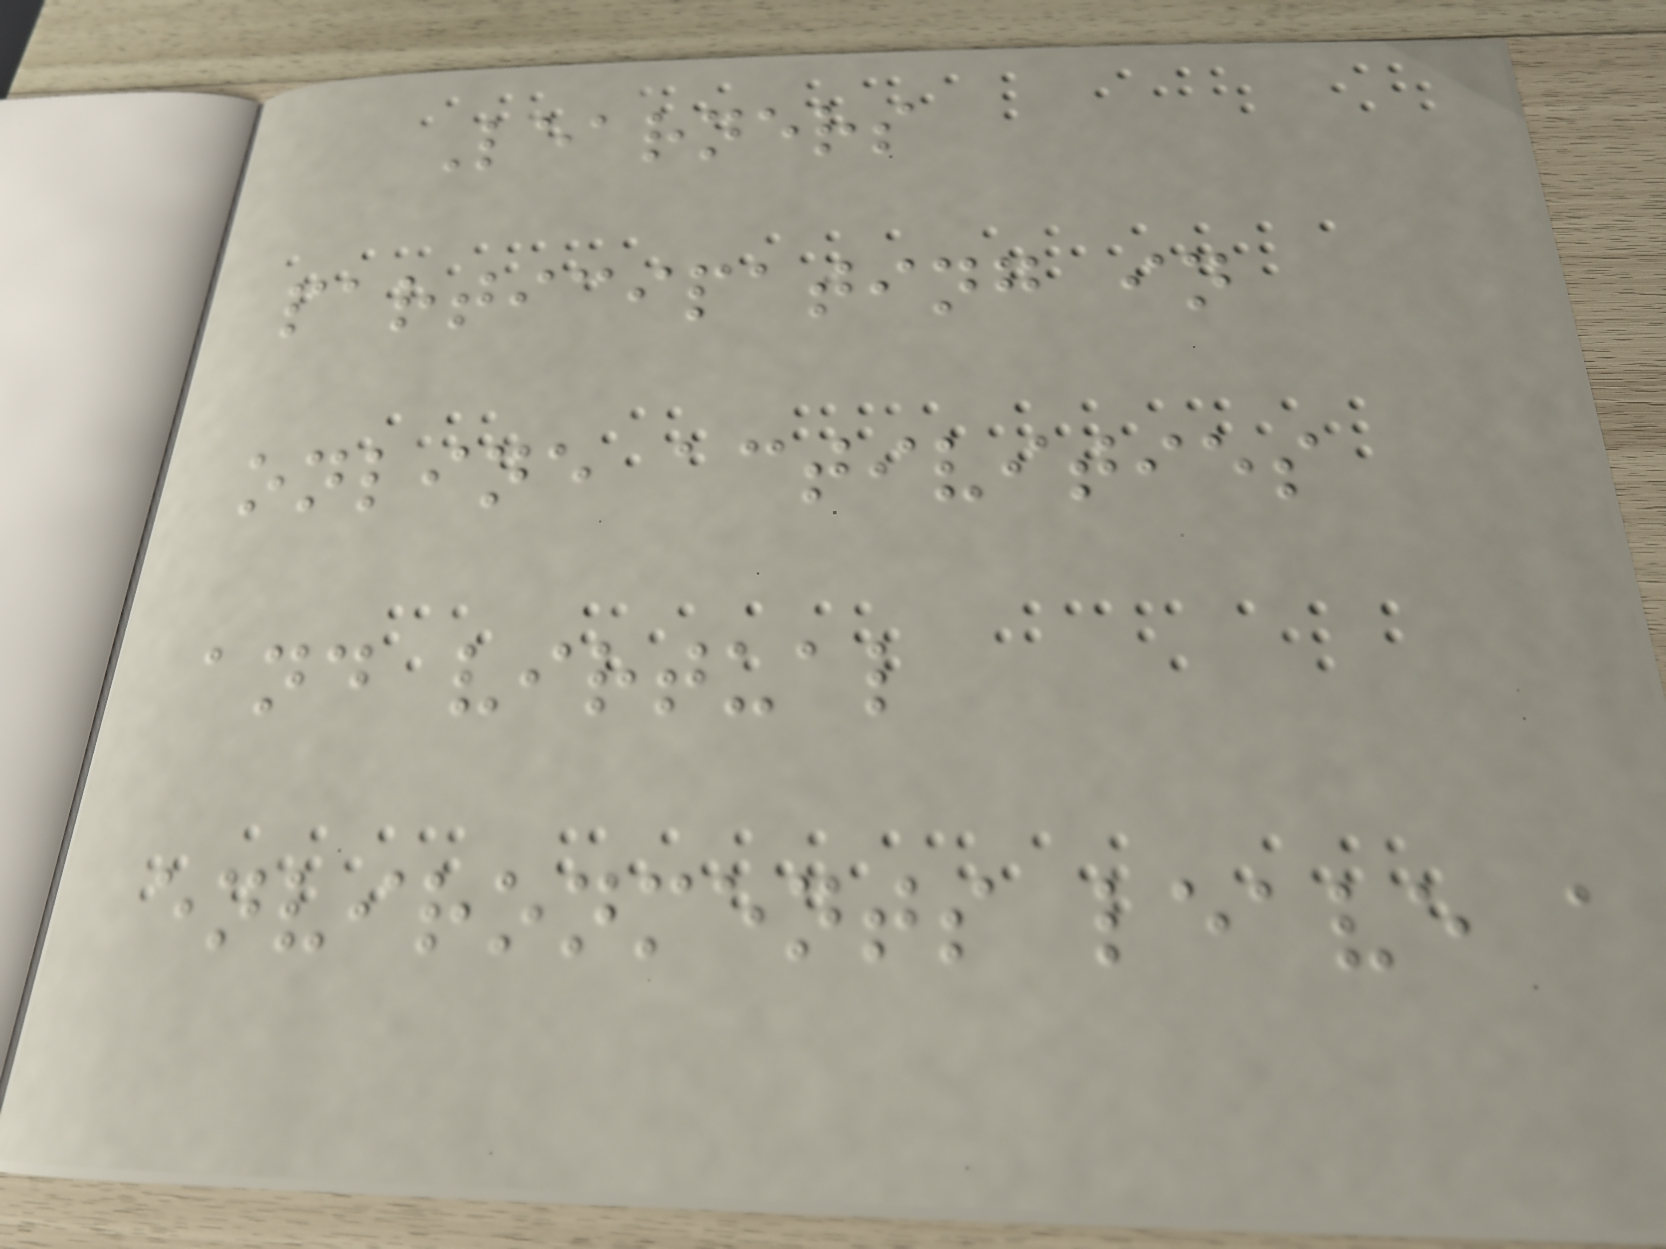Learners
participating in
online activities
and virtual
environments leave a
